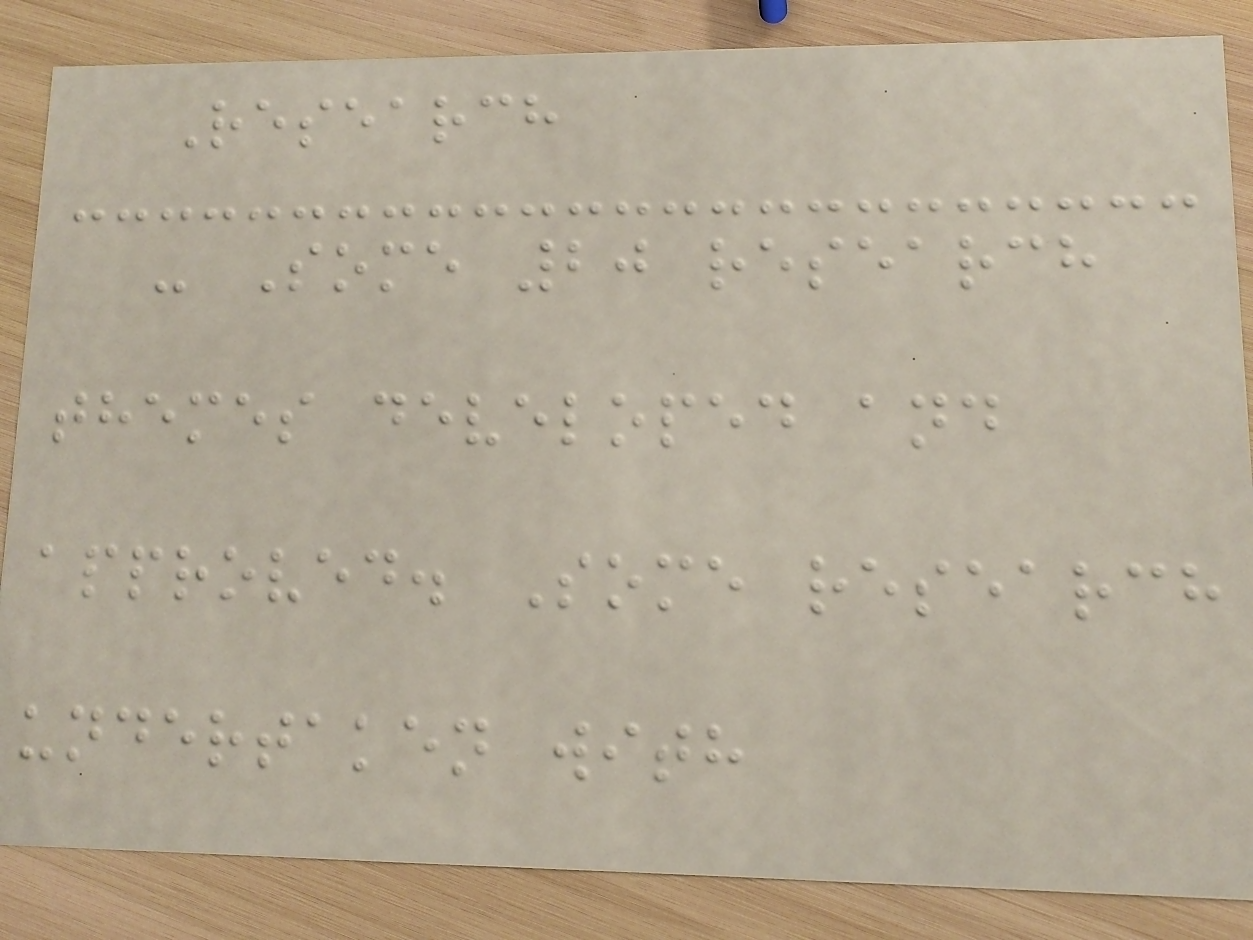Research
- Some 20 research
themes developed and
approved. Some research
undertaken with
